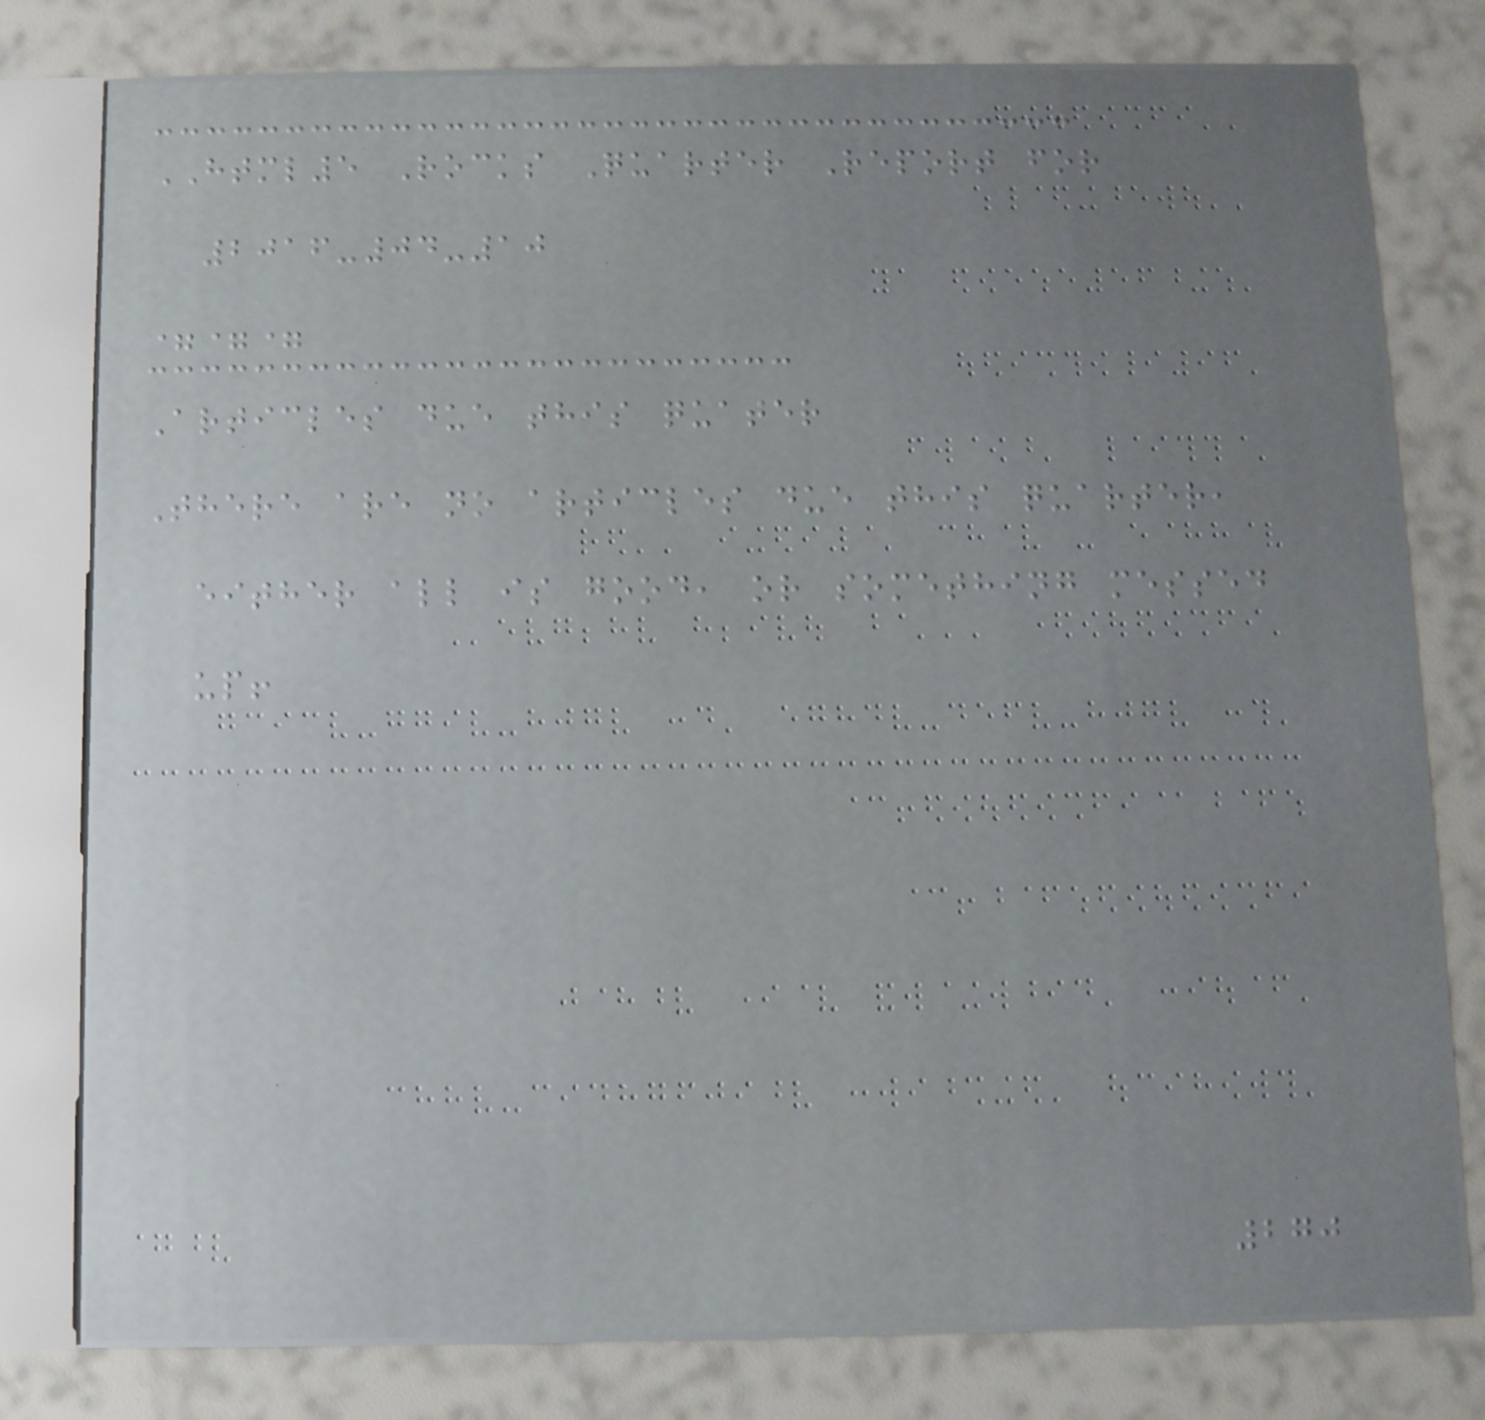HTML5 Rocks Quarter Report for
2016-04-10
===
Articles due this quater
There are no articles due this quarter,
either all is good, or something messed
up!
270
